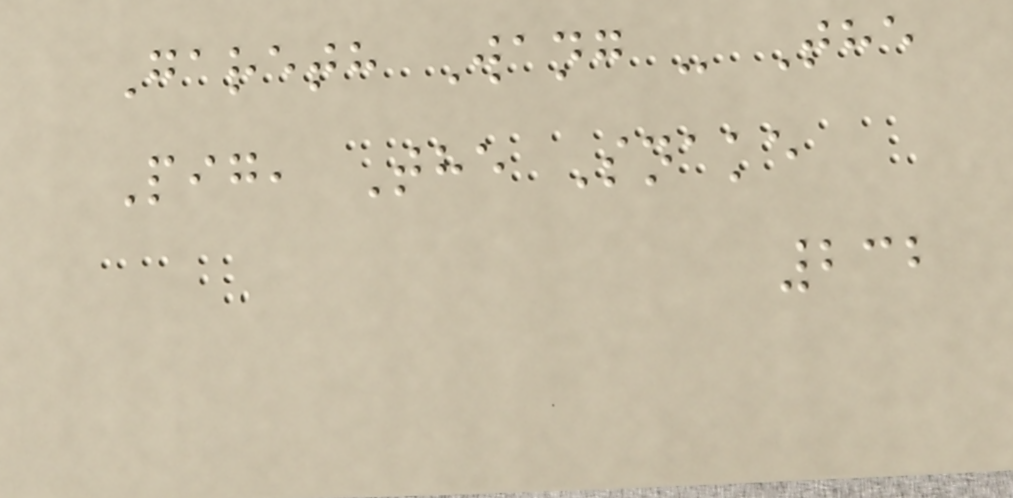Gareth Wang - The
Pig, The Snake
232
